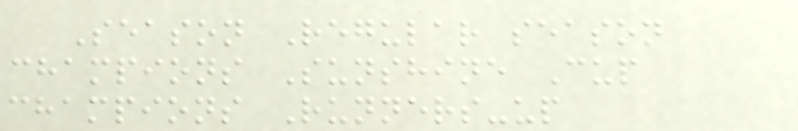Season Regular season
champions Sunshine Cup
champions Runners-up
